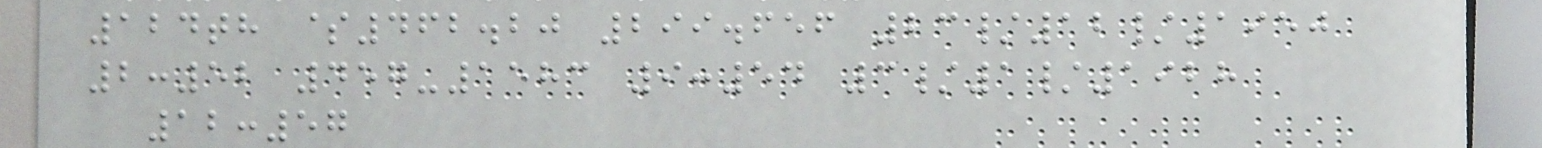124th $462.20 299.656 23/12/1950
2:52 457-1583 9:54 3/1/1928
12:57
